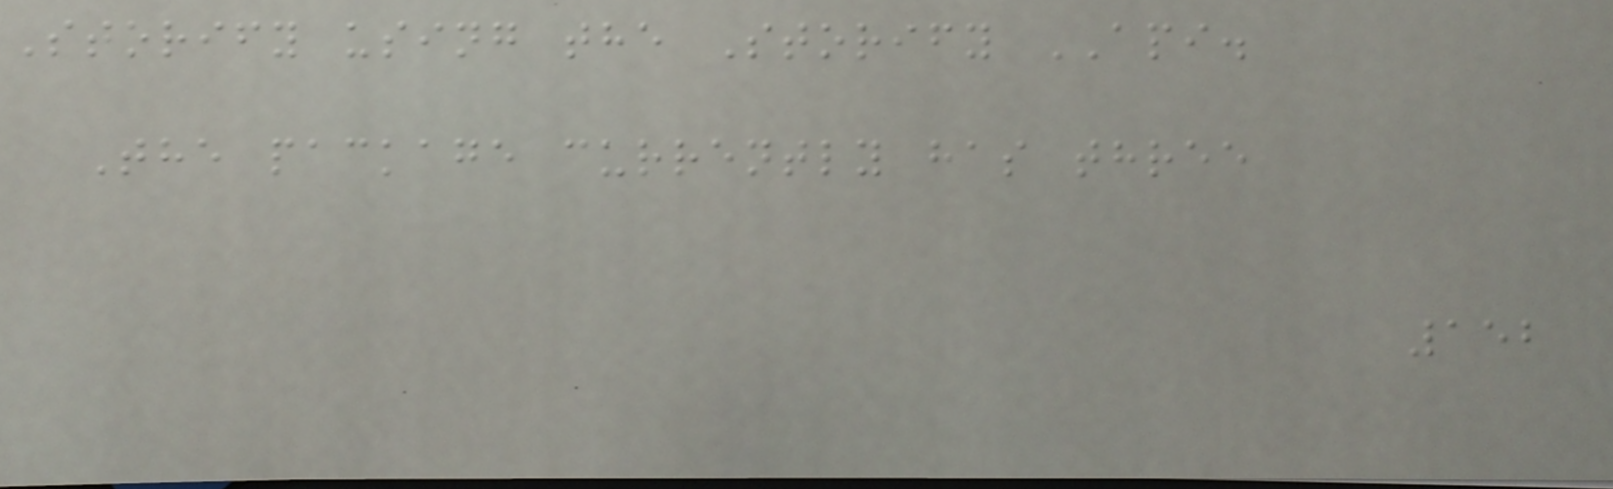Storify using the Storify API.
The package currently has three
152
